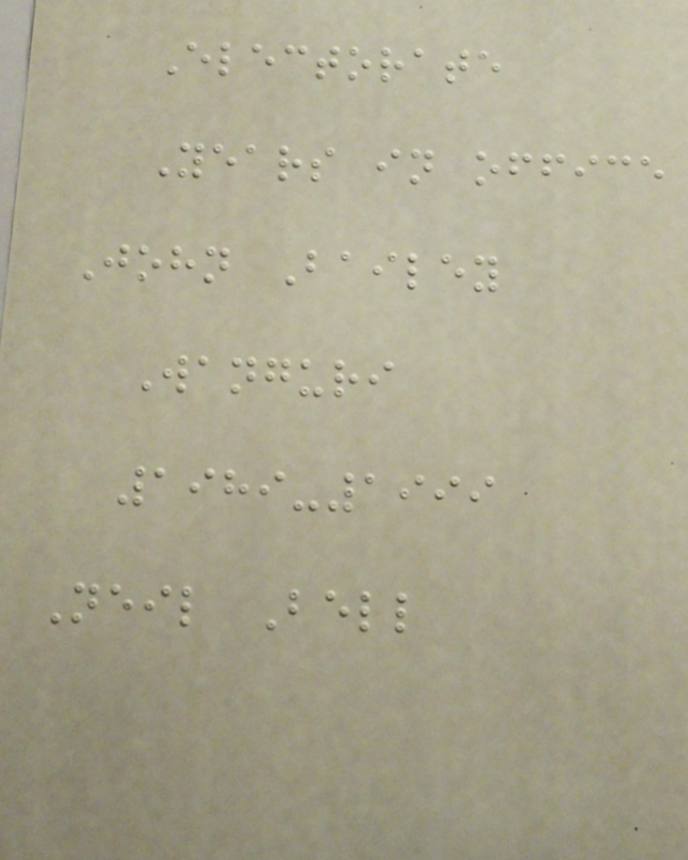Electorate
Years in office
John Bailey
Wanguri
1989-1999
Neil Bell
